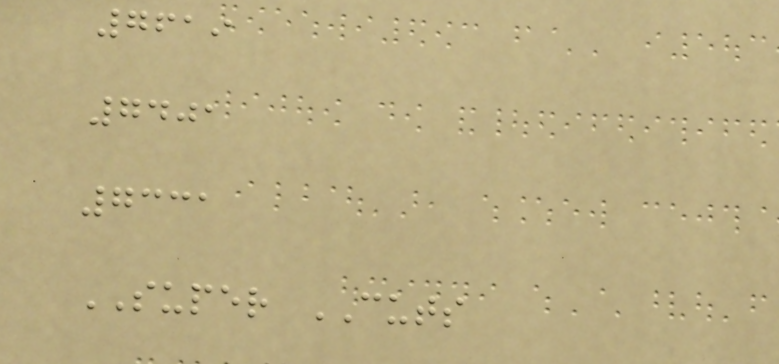7619
7401
7331
SUPER CUTS
